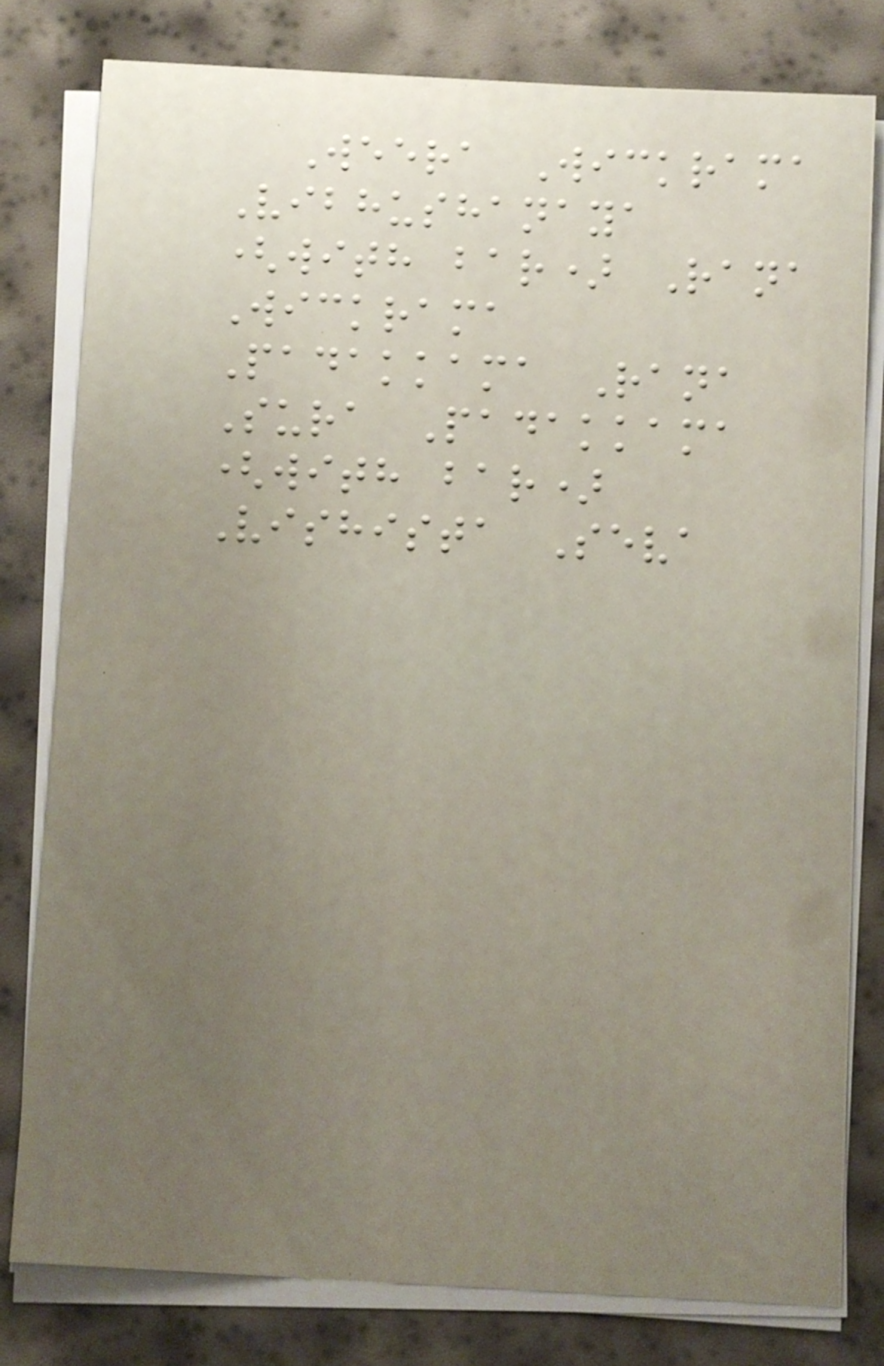Weera Wickrama
Vibhushanaya
(with bar) Rana
Wickrama
Padakkama Rana
Sura Padakkama
(with bar)
Vishista Seva
